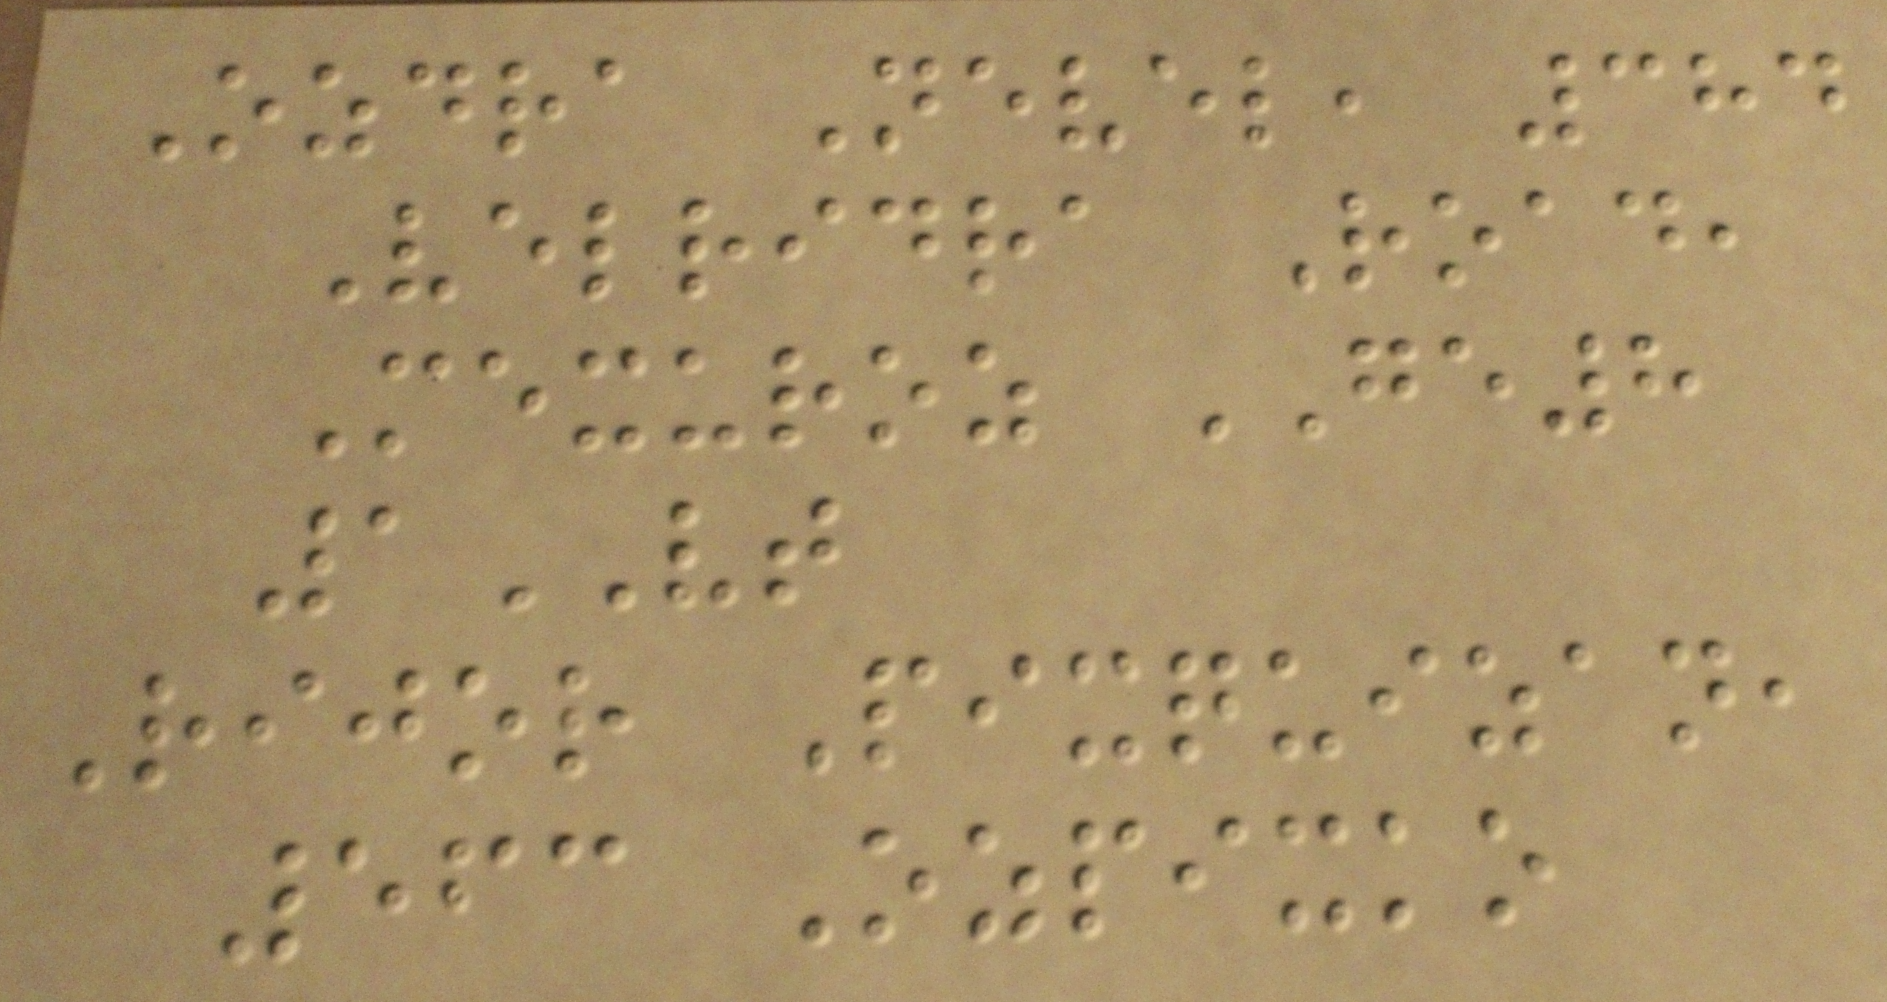Ozdra Nevel, 384
Velridra Road,
Mexuroz GE8
1VT
Rijor Pixquizan,
563 Ozpixko
